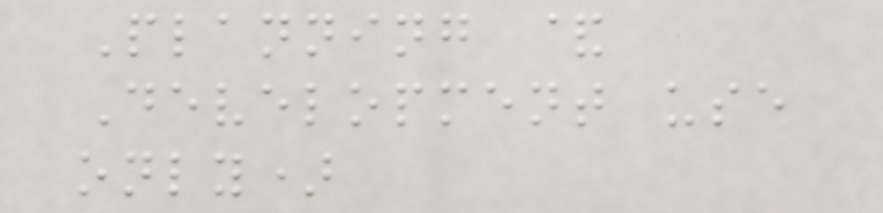Planning &
Development use
only)
